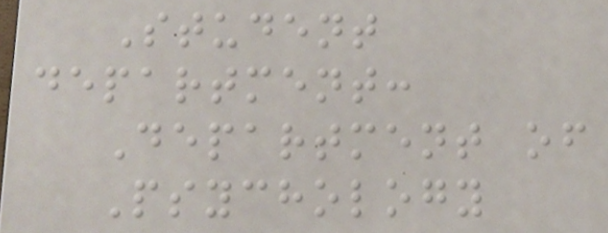Student
department:
Department of
Psychology
